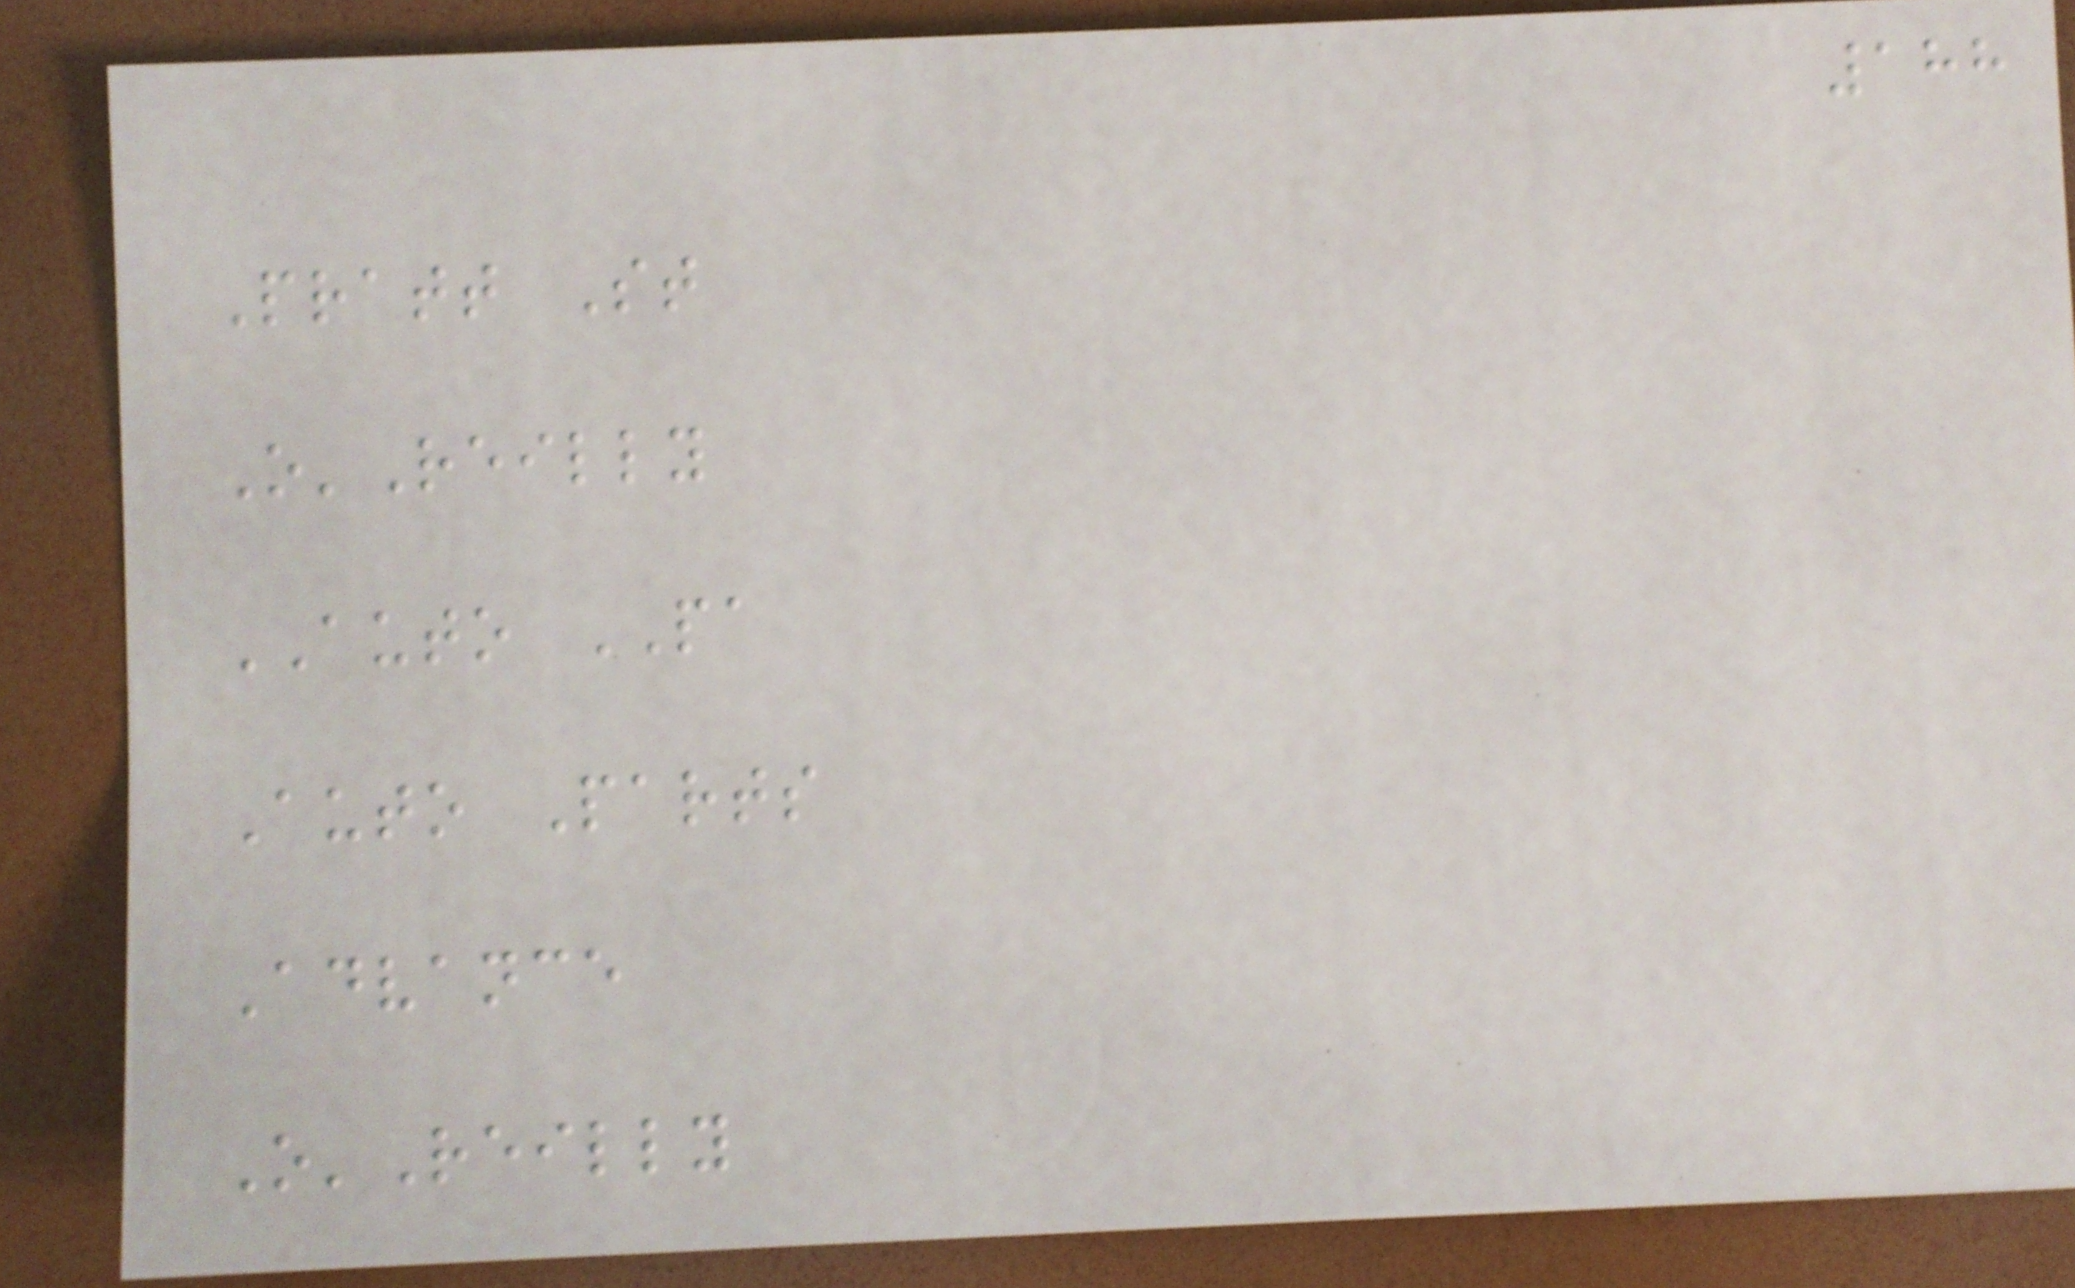188
Pratt St
O'Reilly
AUTO PA
Auto Parts
Advance
O'Reilly
